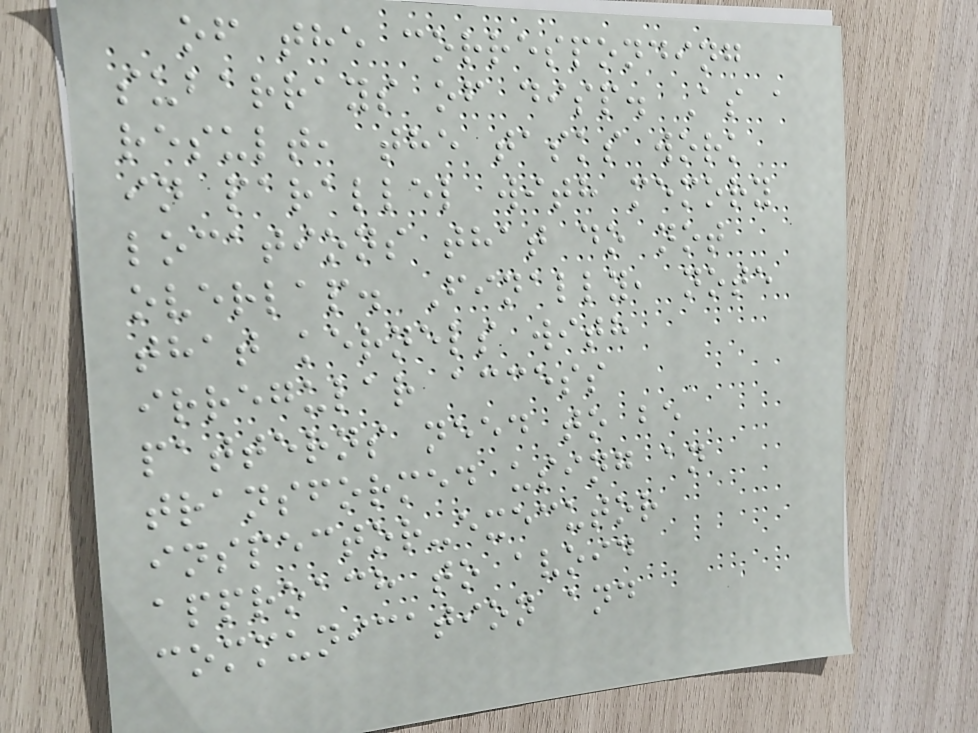of the corresponding
subarrays of disp. As a
result, the tasks work
in parallel with memory
locations that do not
overlap. Finally, note
that kernels with
irregular access
patterns need to be
transformed using an
inspector-executor
approach to avoid
communication and
